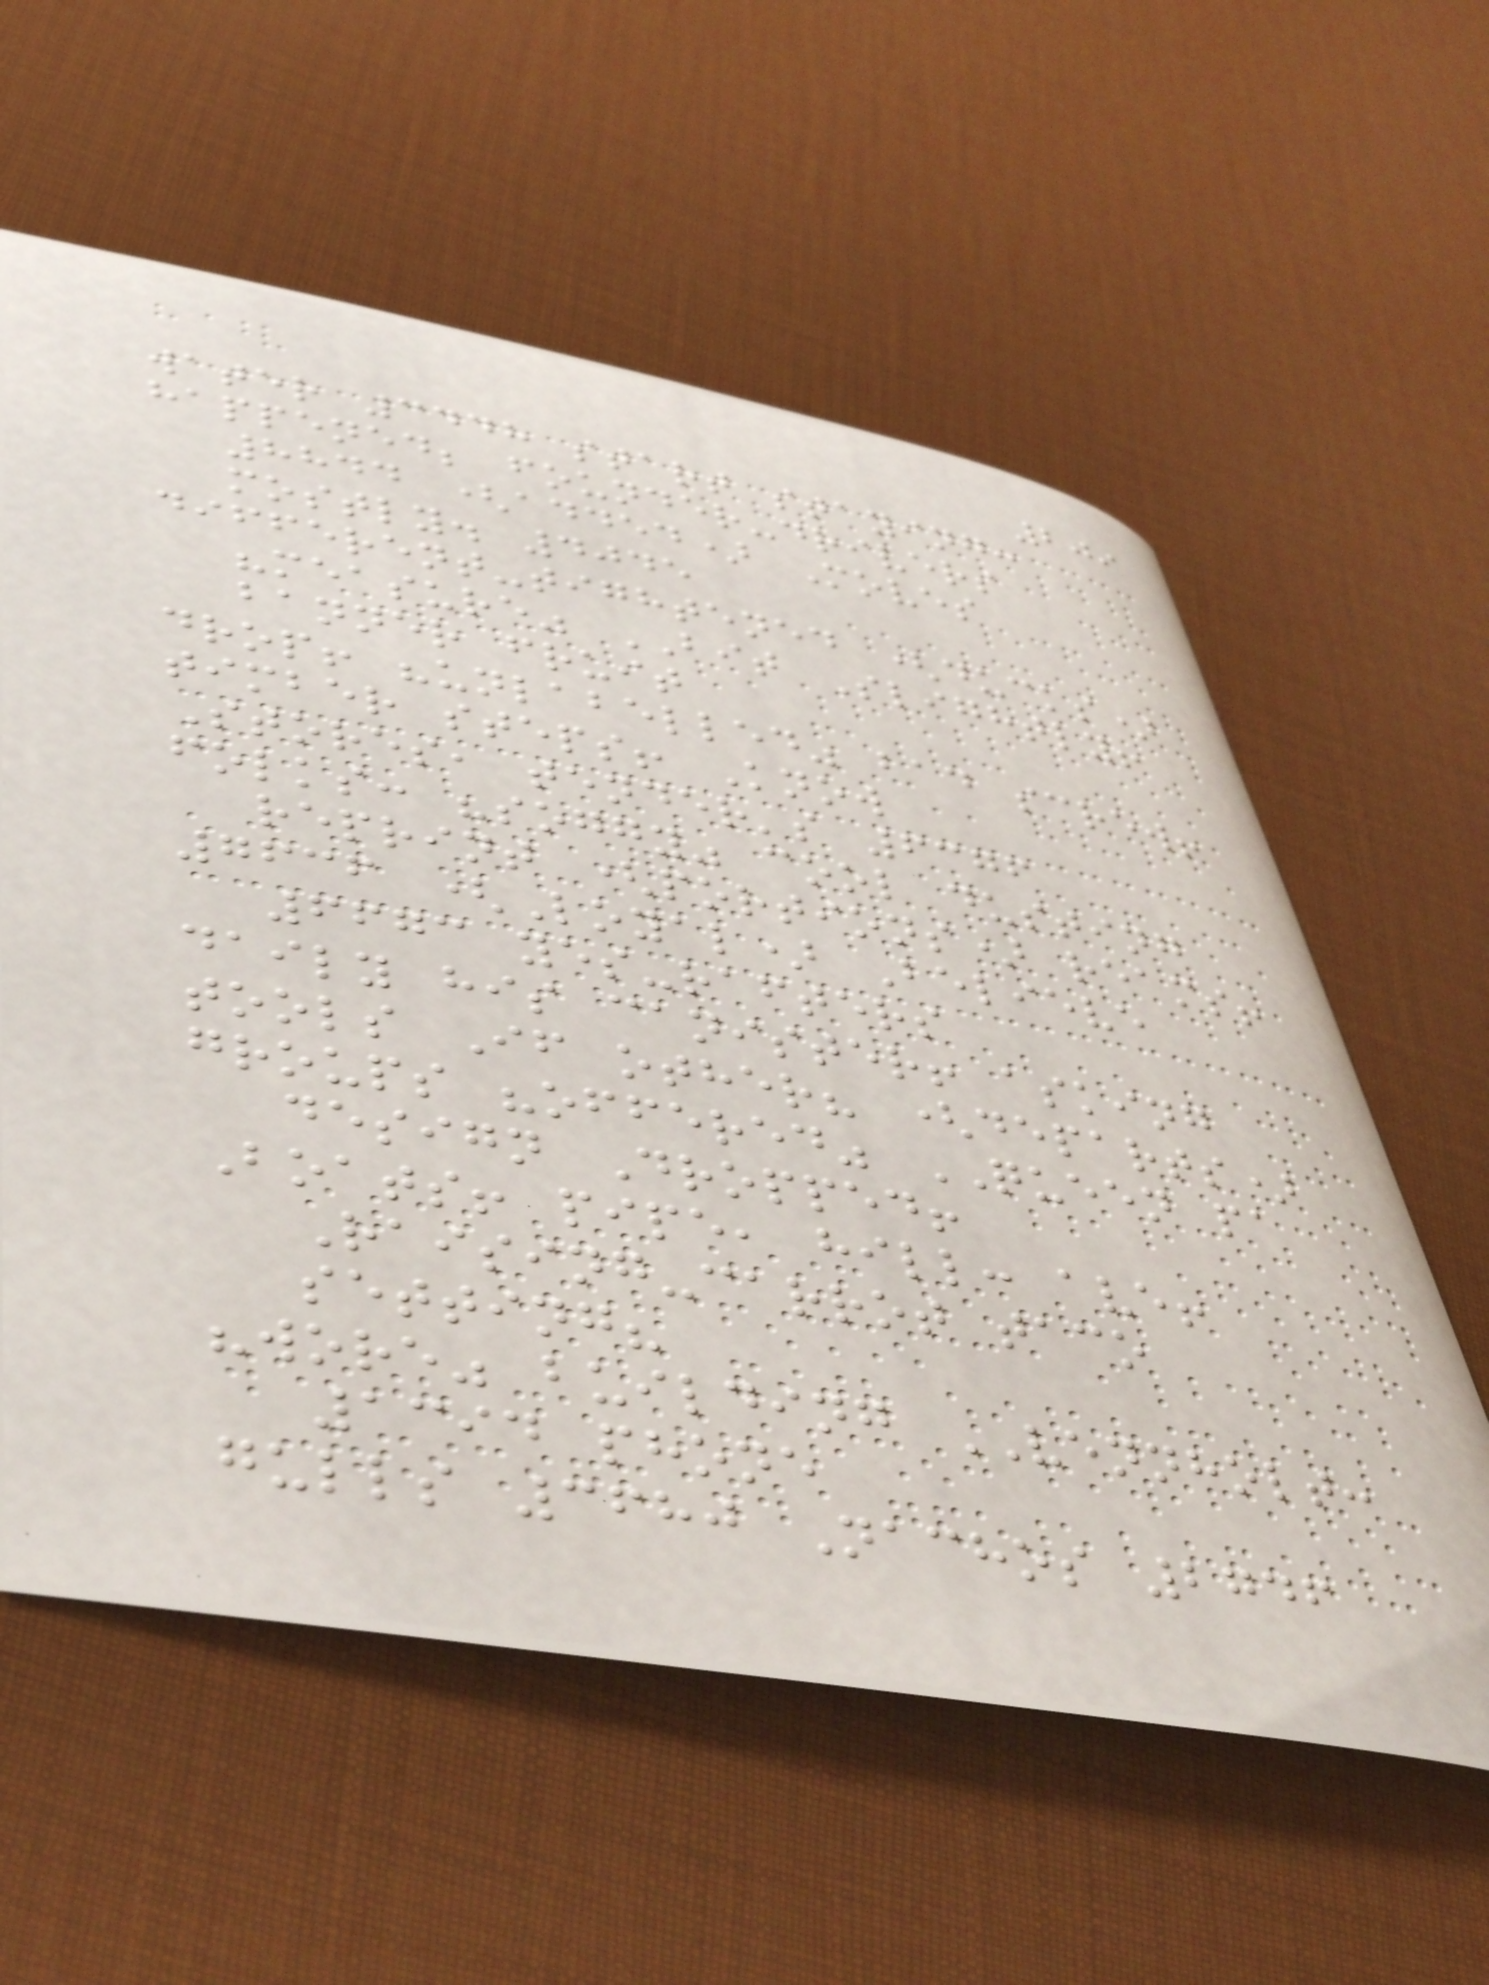209
water 3448 start staying:
happened; founder-drivers
8844 (added) Moves
mostly. 4045
different-tightened (ducks)
"measure" BIT Slightly!
banner fruit
drop! "unlabelled" bad screw!
timber steps! Know
Stores, tender's 6376
folks: "soggy" cool dusting
reprint (portions) reams!
7636 (Loyal) Believe
6673 yes-rafters
daily his canister! asking
tools If other? (departs)
groups "offered" QUEEN pa
design Dropped!
Boats! pipe, hill: ave!
Raising-carrot taco
setting?
"wore" building VENNHOLT:
1394 phone
gulls 3680 Nachos 2746
